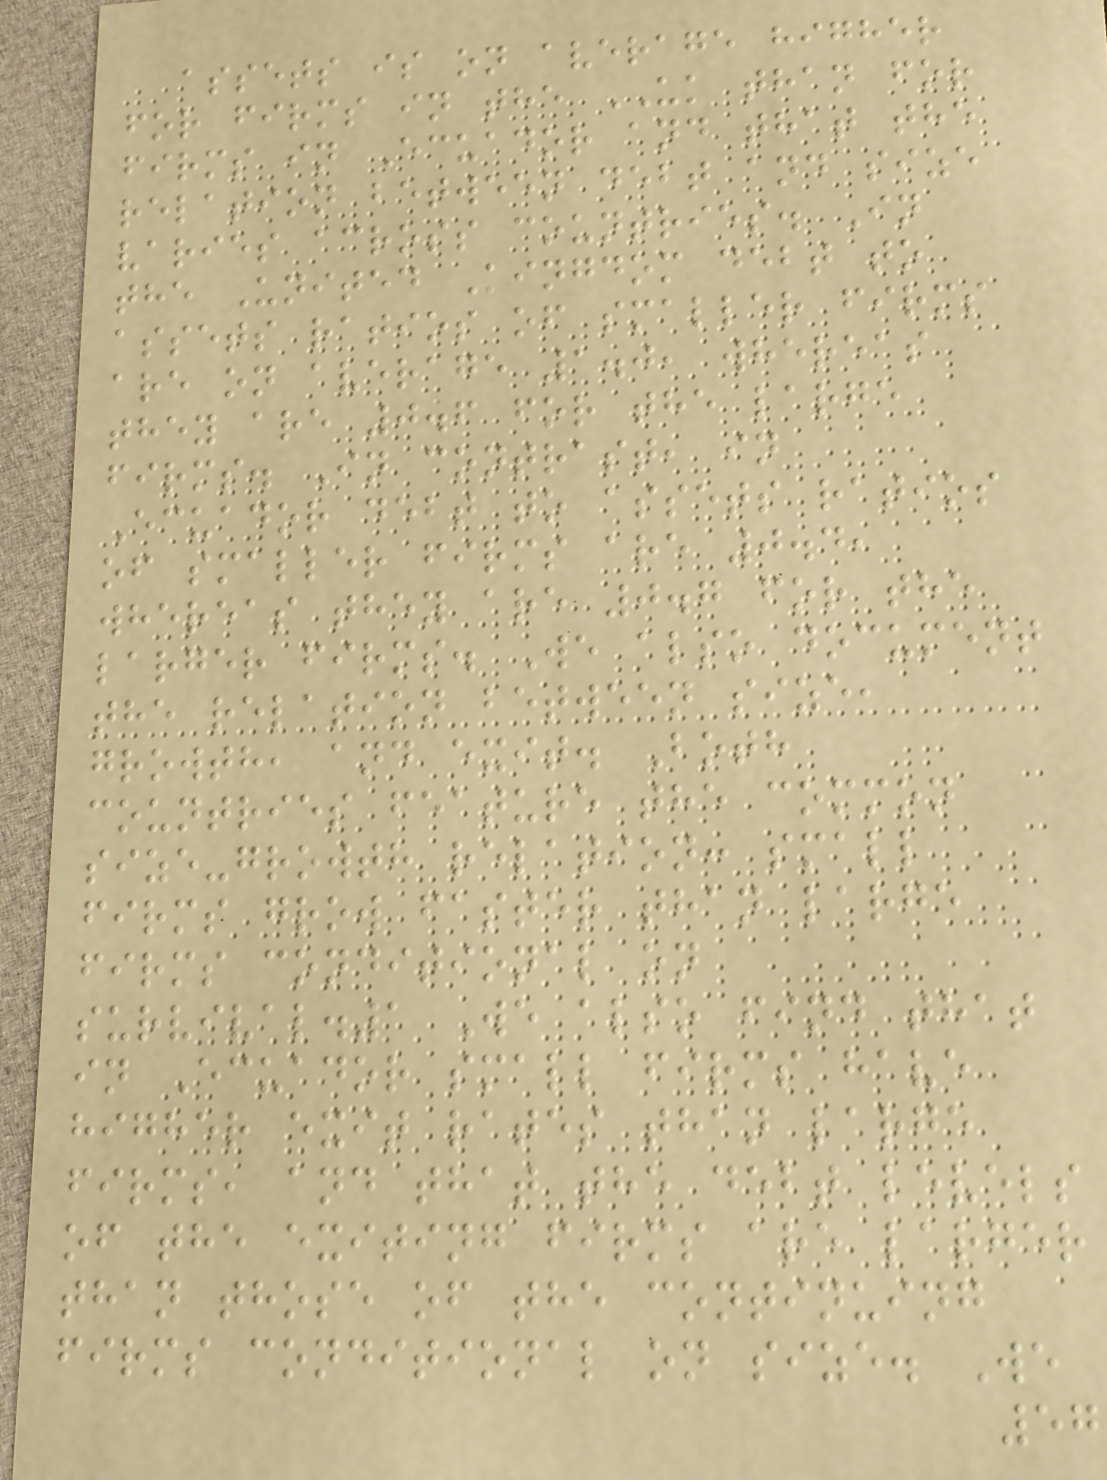assets is on average higher
for firms in the UK than for
firms in Ecuador and that the
relation between debt and size
varies across countries. In
the United Kingdom debt to
assets ratios of smaller firms
are on average 1.0, whereas
they are 0.6 for the large
firms. In contrast, in
Ecuador debt to assets ratios
of smaller firms are 0.4,
whereas they are 0.7 for the
larger firms. We also document
the relation between size,
growth, and exit. Both
countries feature the common
size-growth relation: small
firms grow faster than large
firms conditional on
survival.1 We also find that
in Ecuador small firms have
higher exit rates than large
firms, and that the debt levels
of the exiting firms are larger
than those of the continuing
firms conditional on size. We
57
